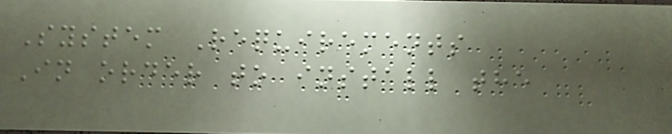System Requirements
In order to install the
